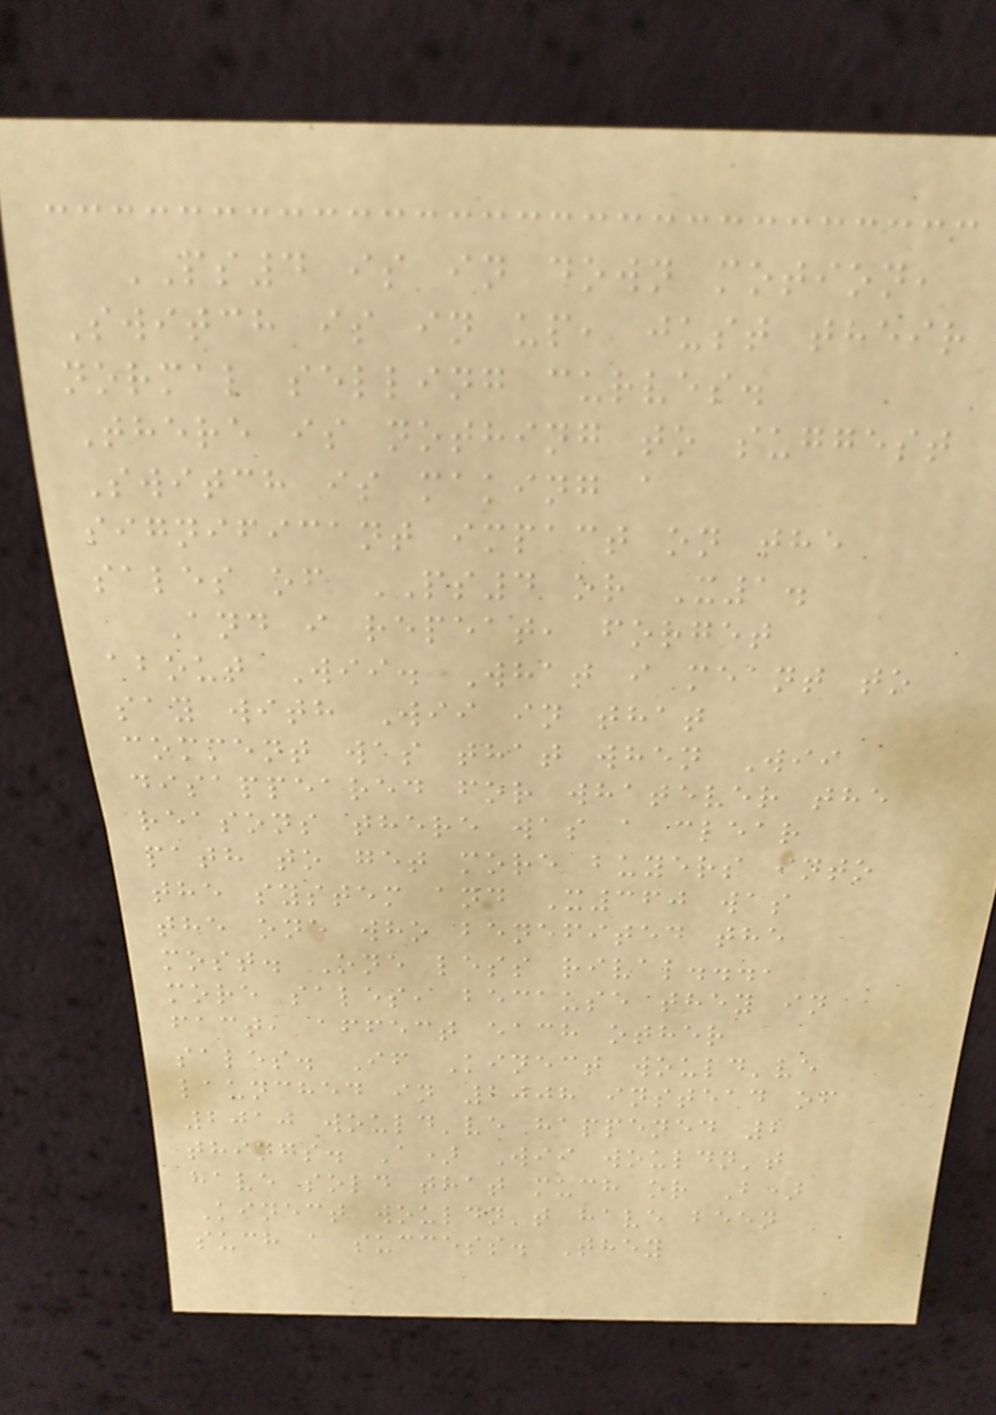PS4 is in down motion,
Switch is in up, just their
normal selling curves.
There is nothing to suggest
Switch is making a
significant impact on the
sales of PS4 or X1.
And i repeat, forget
about Wii. What i meant to
say with Wii in that
comment was that when Wii
disappeared for whatever the
reasons there was a clear
path to get more buyers into
the system and X360 was
the one who benefited the
most. One less rival...,
more sales, because they in
fact, affect each other
sales. If Kinect would've
launched in 2008 instead of
2010 would've happened 2
things. A) Wii wouldn't
have sold that much or B)
Kinect wouldn't have been
such a success. They
